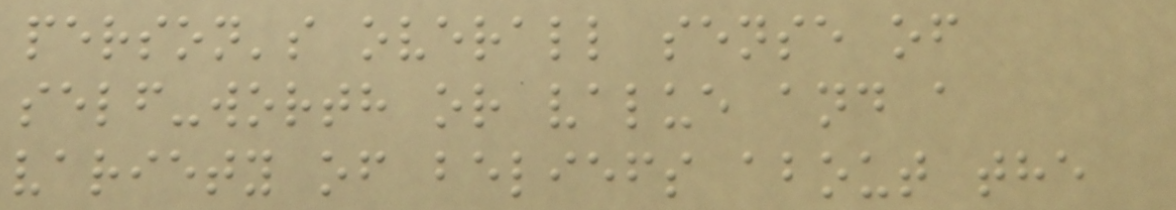person's overall sense of
self-worth or value and a
variety of beliefs about the
